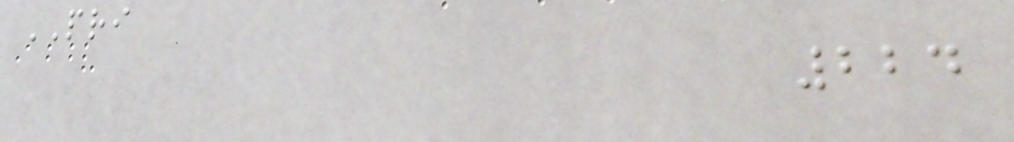PRI
224
